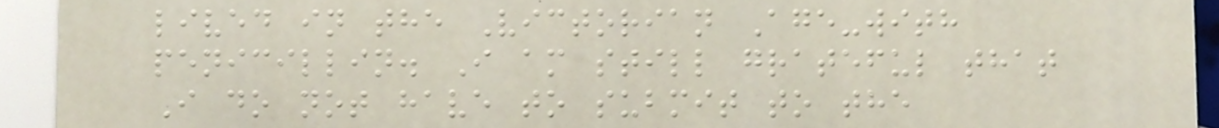lived in the Victorian Age-with
penicillin. I am still grateful that
I do not have to submit to the
